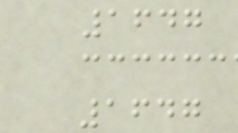1647
1647
